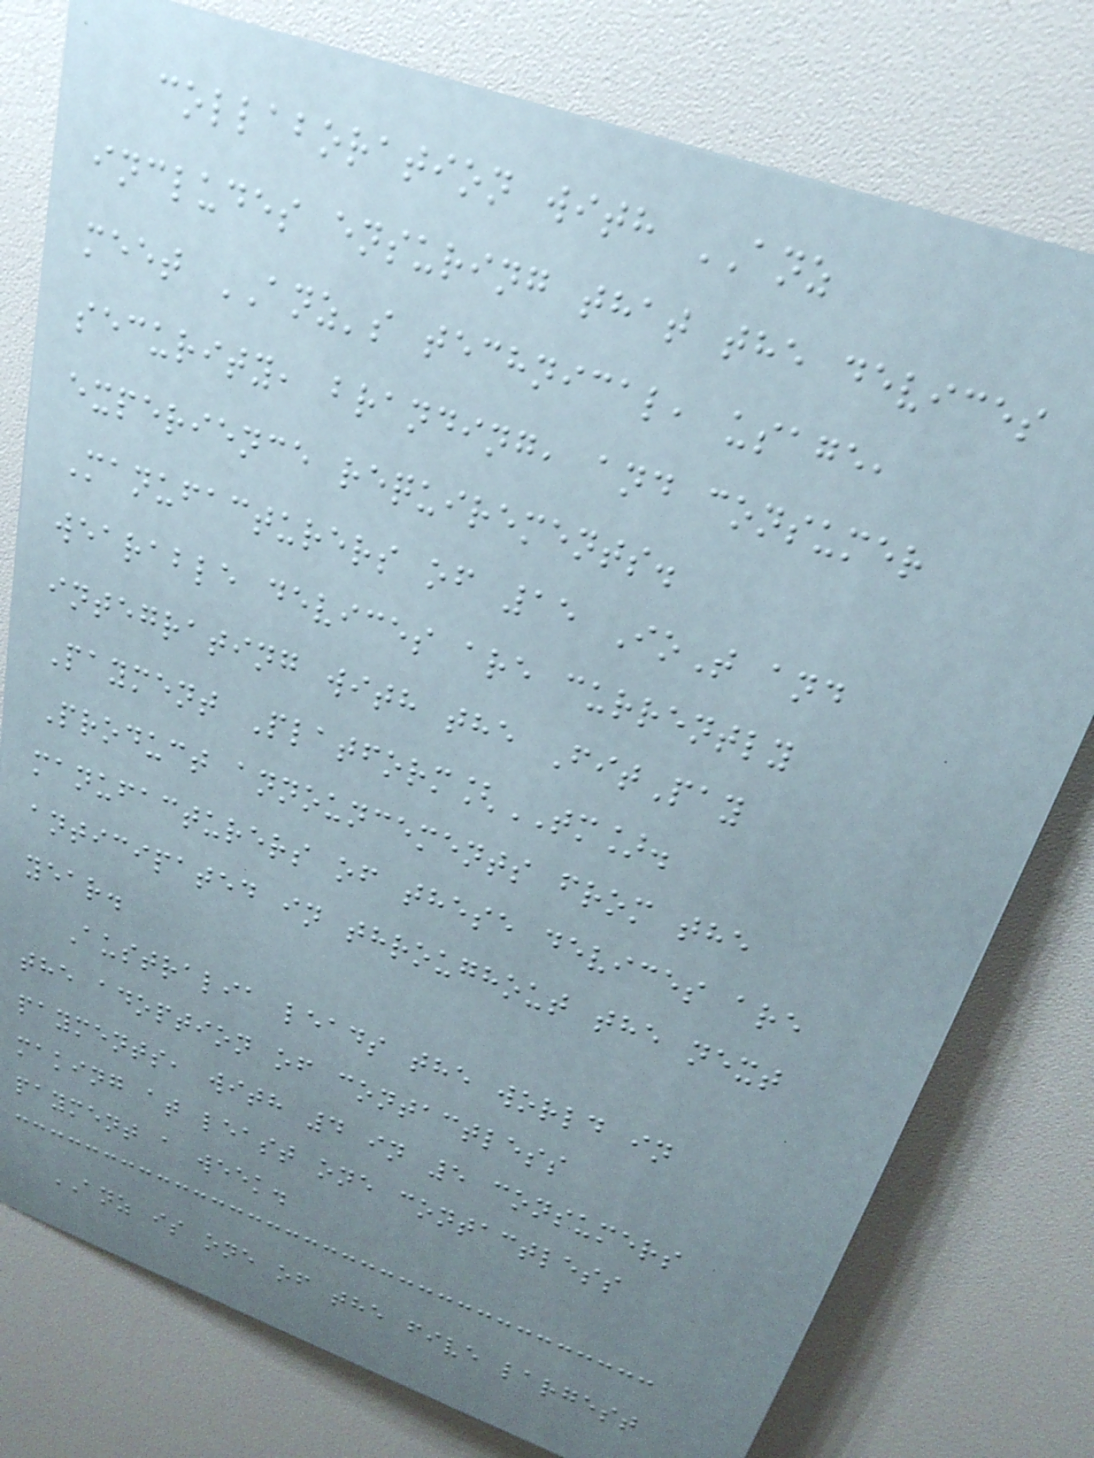collaboration with ANZ
includes ensuring that the devices
meet ANZ's technical, usage,
security, branding, and consumer
experience requirements.
Manufacturers of 15 IoT and
wearable devices are currently
integrating with the FitPay
Payment Platform[TM].
Product announcements from the
manufacturers of these devices are
anticipated in throughout the next
year.
Australia leads the world in
the adoption of contactless
payments, with 4 in 5 consumers
making at least one contactless
payment a week.
ANZ is one of the five largest
